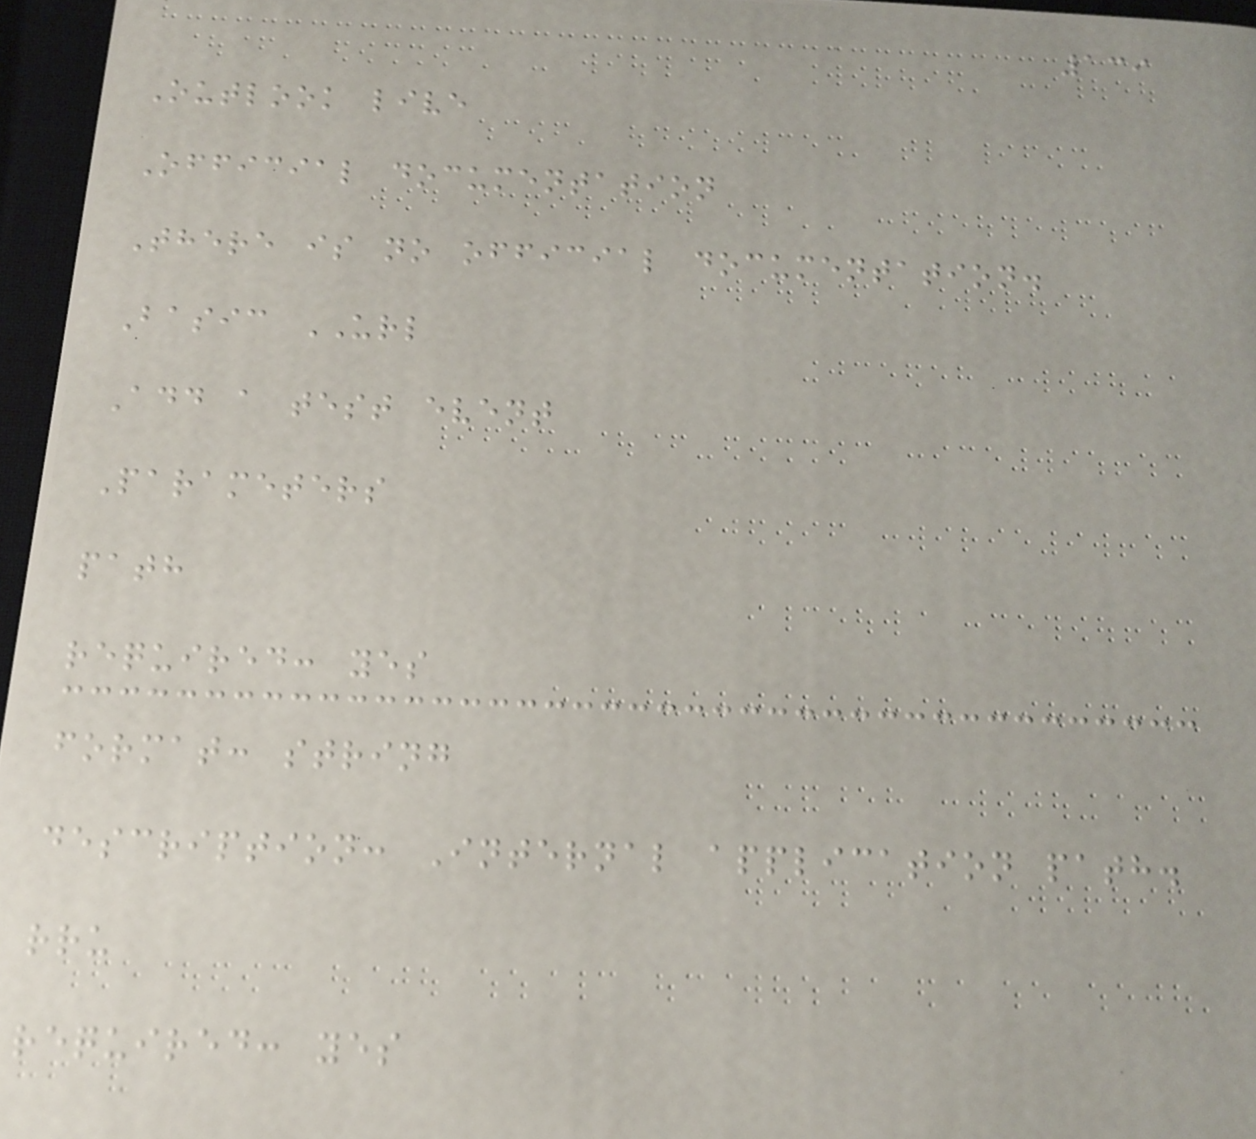139
Outlook live
Official documentation
There is no official documentation.
Basic URL
Add a test event
Parameters
path
required: yes
format: string
description: Internal application path.
rru
required: yes
